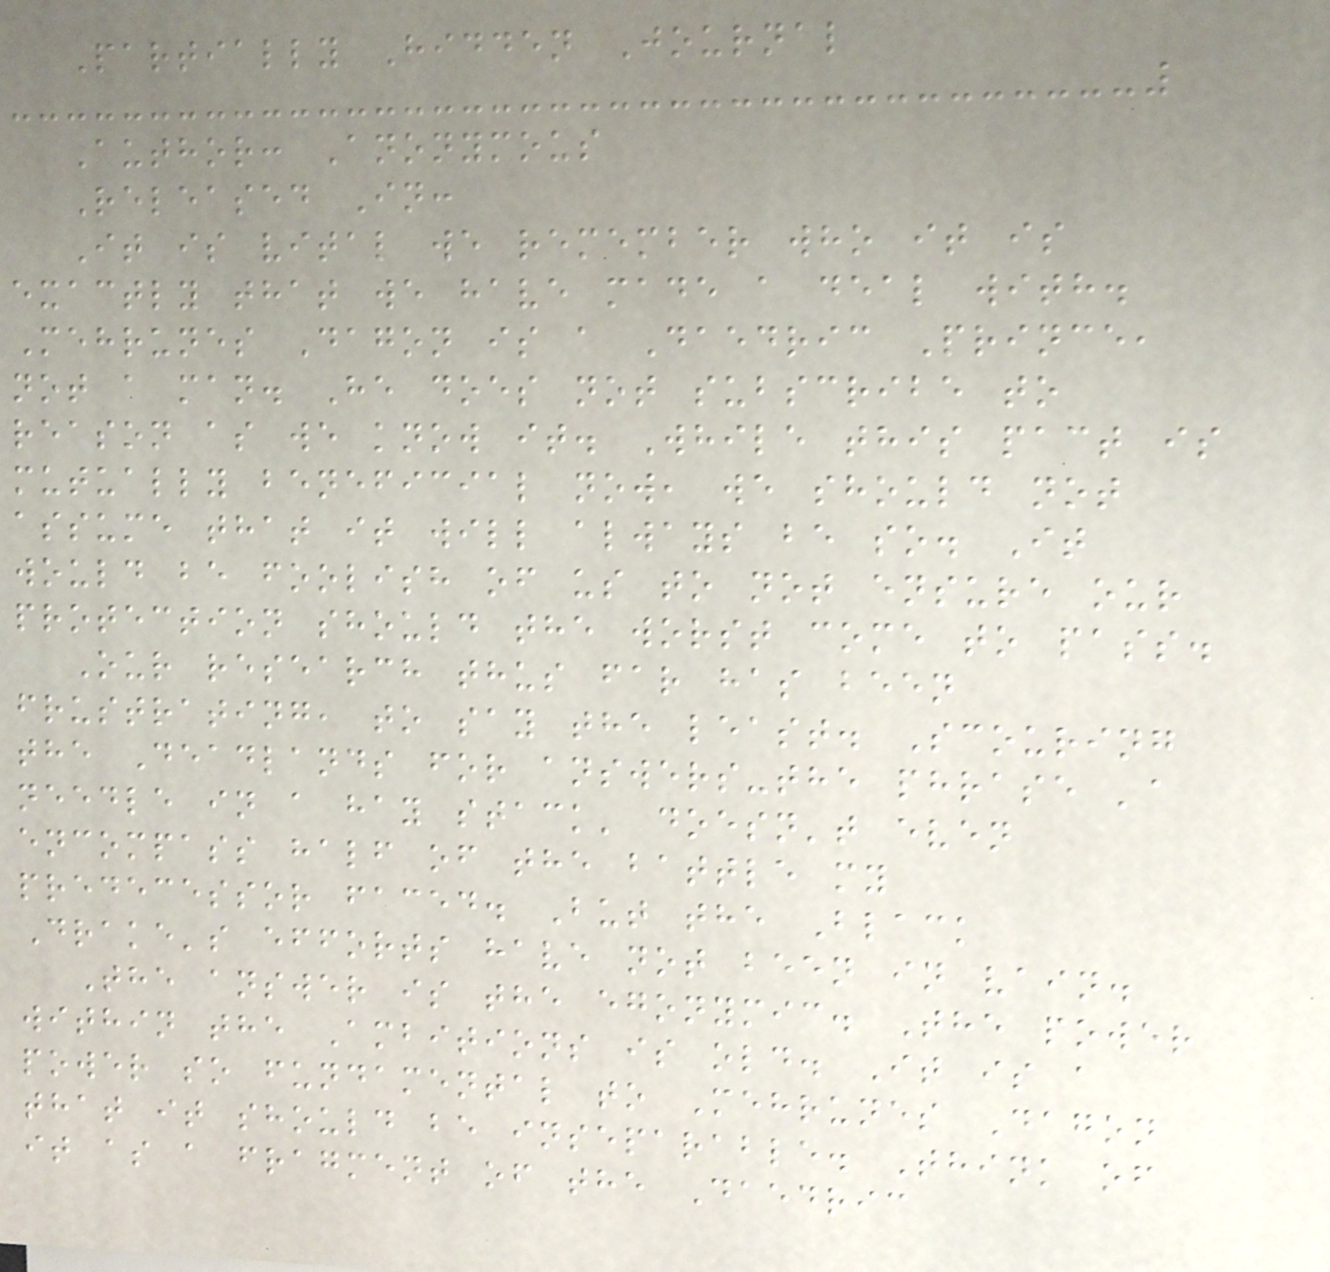Partially Hidden Journal
Author: Anonymous
Released In:
It is vital we remember who it is
exactly that we have made a deal with.
Mehrunes Dagon is a Daedric Prince,
not a man. He does not subscribe to
reason as we know it. While this pact is
mutually beneficial now, we should not
assume that it will always be so. It
would be foolish of us to not ensure our
protection should the worst come to pass.
Our research thus far has been
frustrating, to say the least. Scouring
the Deadlands for answers-the phrase 'a
needle in a hay stack' doesn't even
encompass half of the battle my
predecessor faced. But the Black
Drake's efforts have not been in vain.
The answer is the egonymic. The power
within the Ambitions is old. It is a
power so fundamental to Mehrunes Dagon
that it should be inseparable. Think of
it as a fragment of the Daedric
